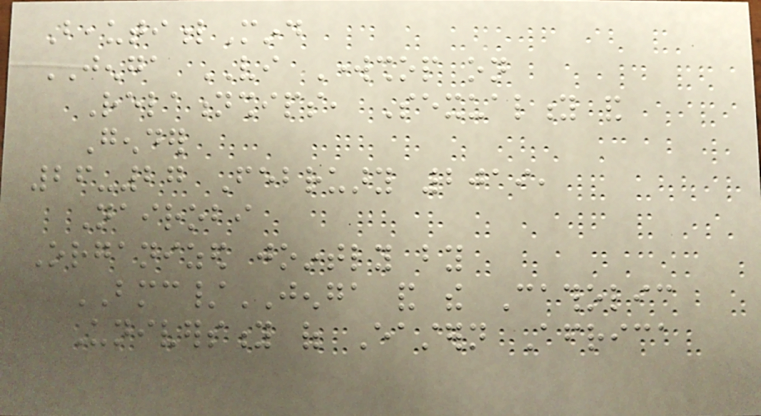BeautifulMind
JENGA VI Workshop on
Relationships, Sexuality and
Gender
26-27 February 2019,
Nairobi
Organized jointly by
BMC/JENGA and the Catholic
University of Eastern Africa
